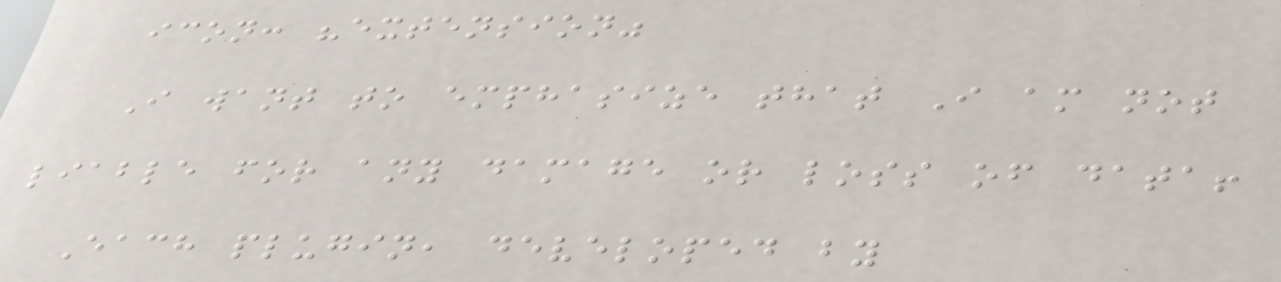icon: "extension"
I want to emphasize that I am not
liable for any damage or loss of data!
Each plugin, developed by
